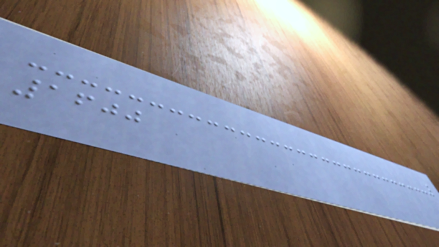1600
